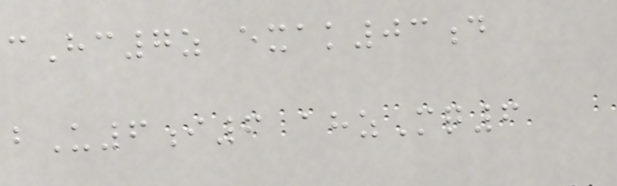cHc7z exak03d
bU6i6 ahzMq6
